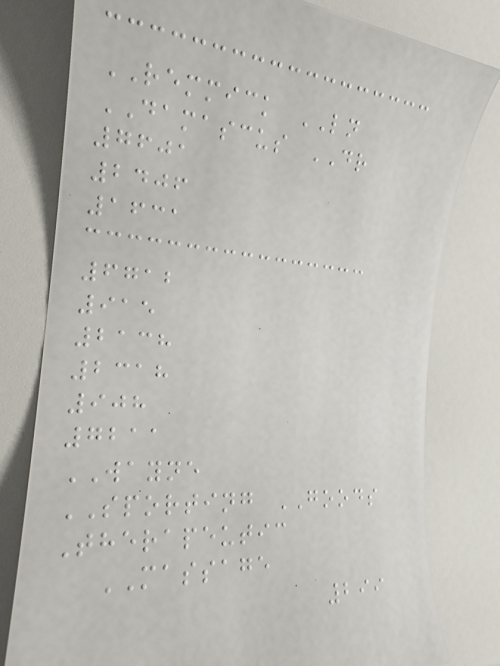REMMICK LN
DAMASCUS DR
7601
2406
1631
6712
915
2138
2318
908
7211
WAYNE
SPORTING GOODS
Therapeutic
MASSAGE
299
